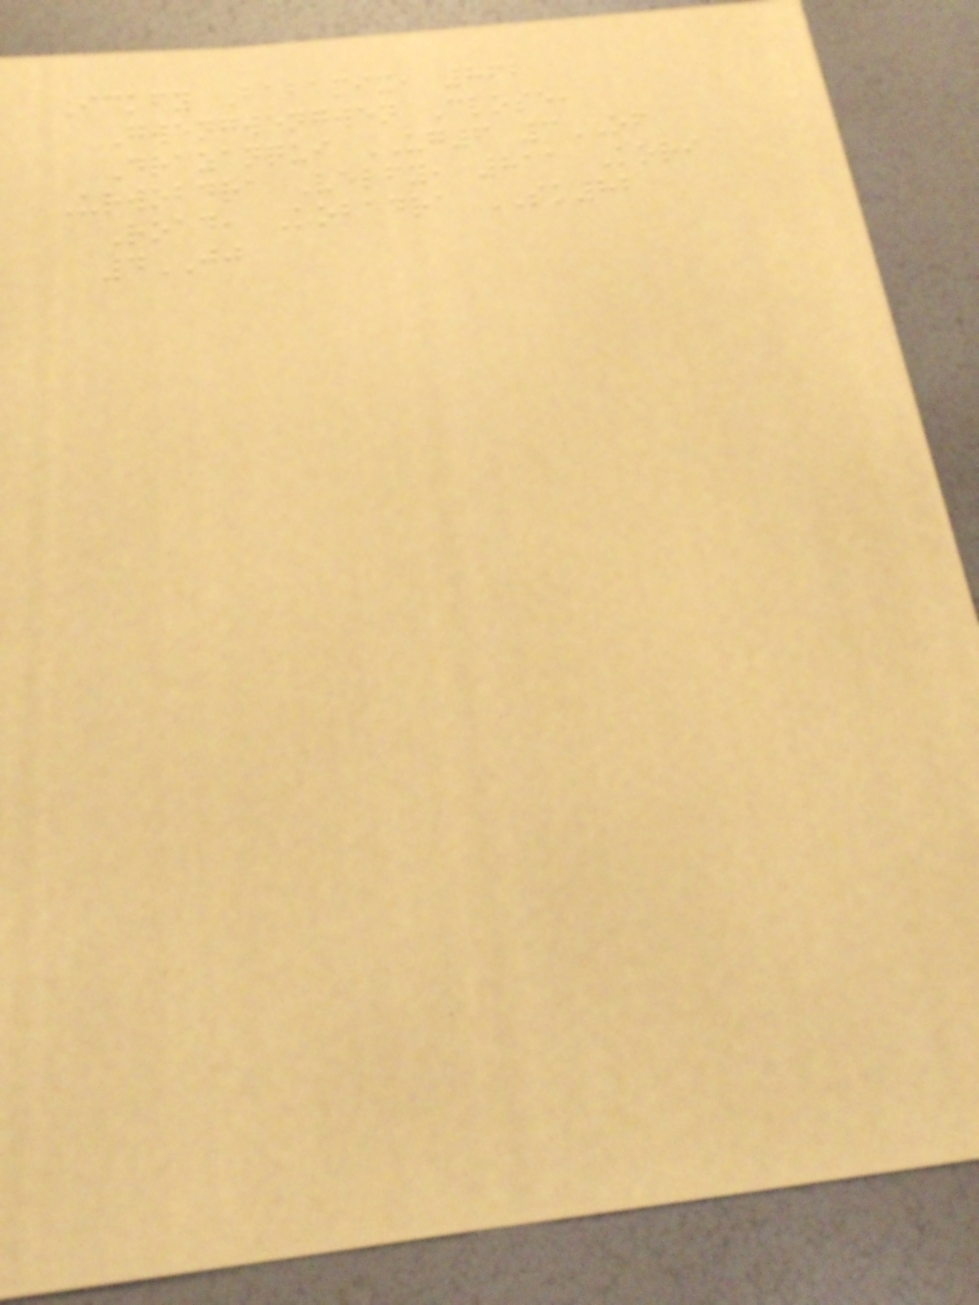Ickfy Babapix, 862
Gwengwengwen Close,
Drazanqui UG6 3OF
Urwobdra Velfy, 811 Kori
Road, Kobadra SK82
4JJ
